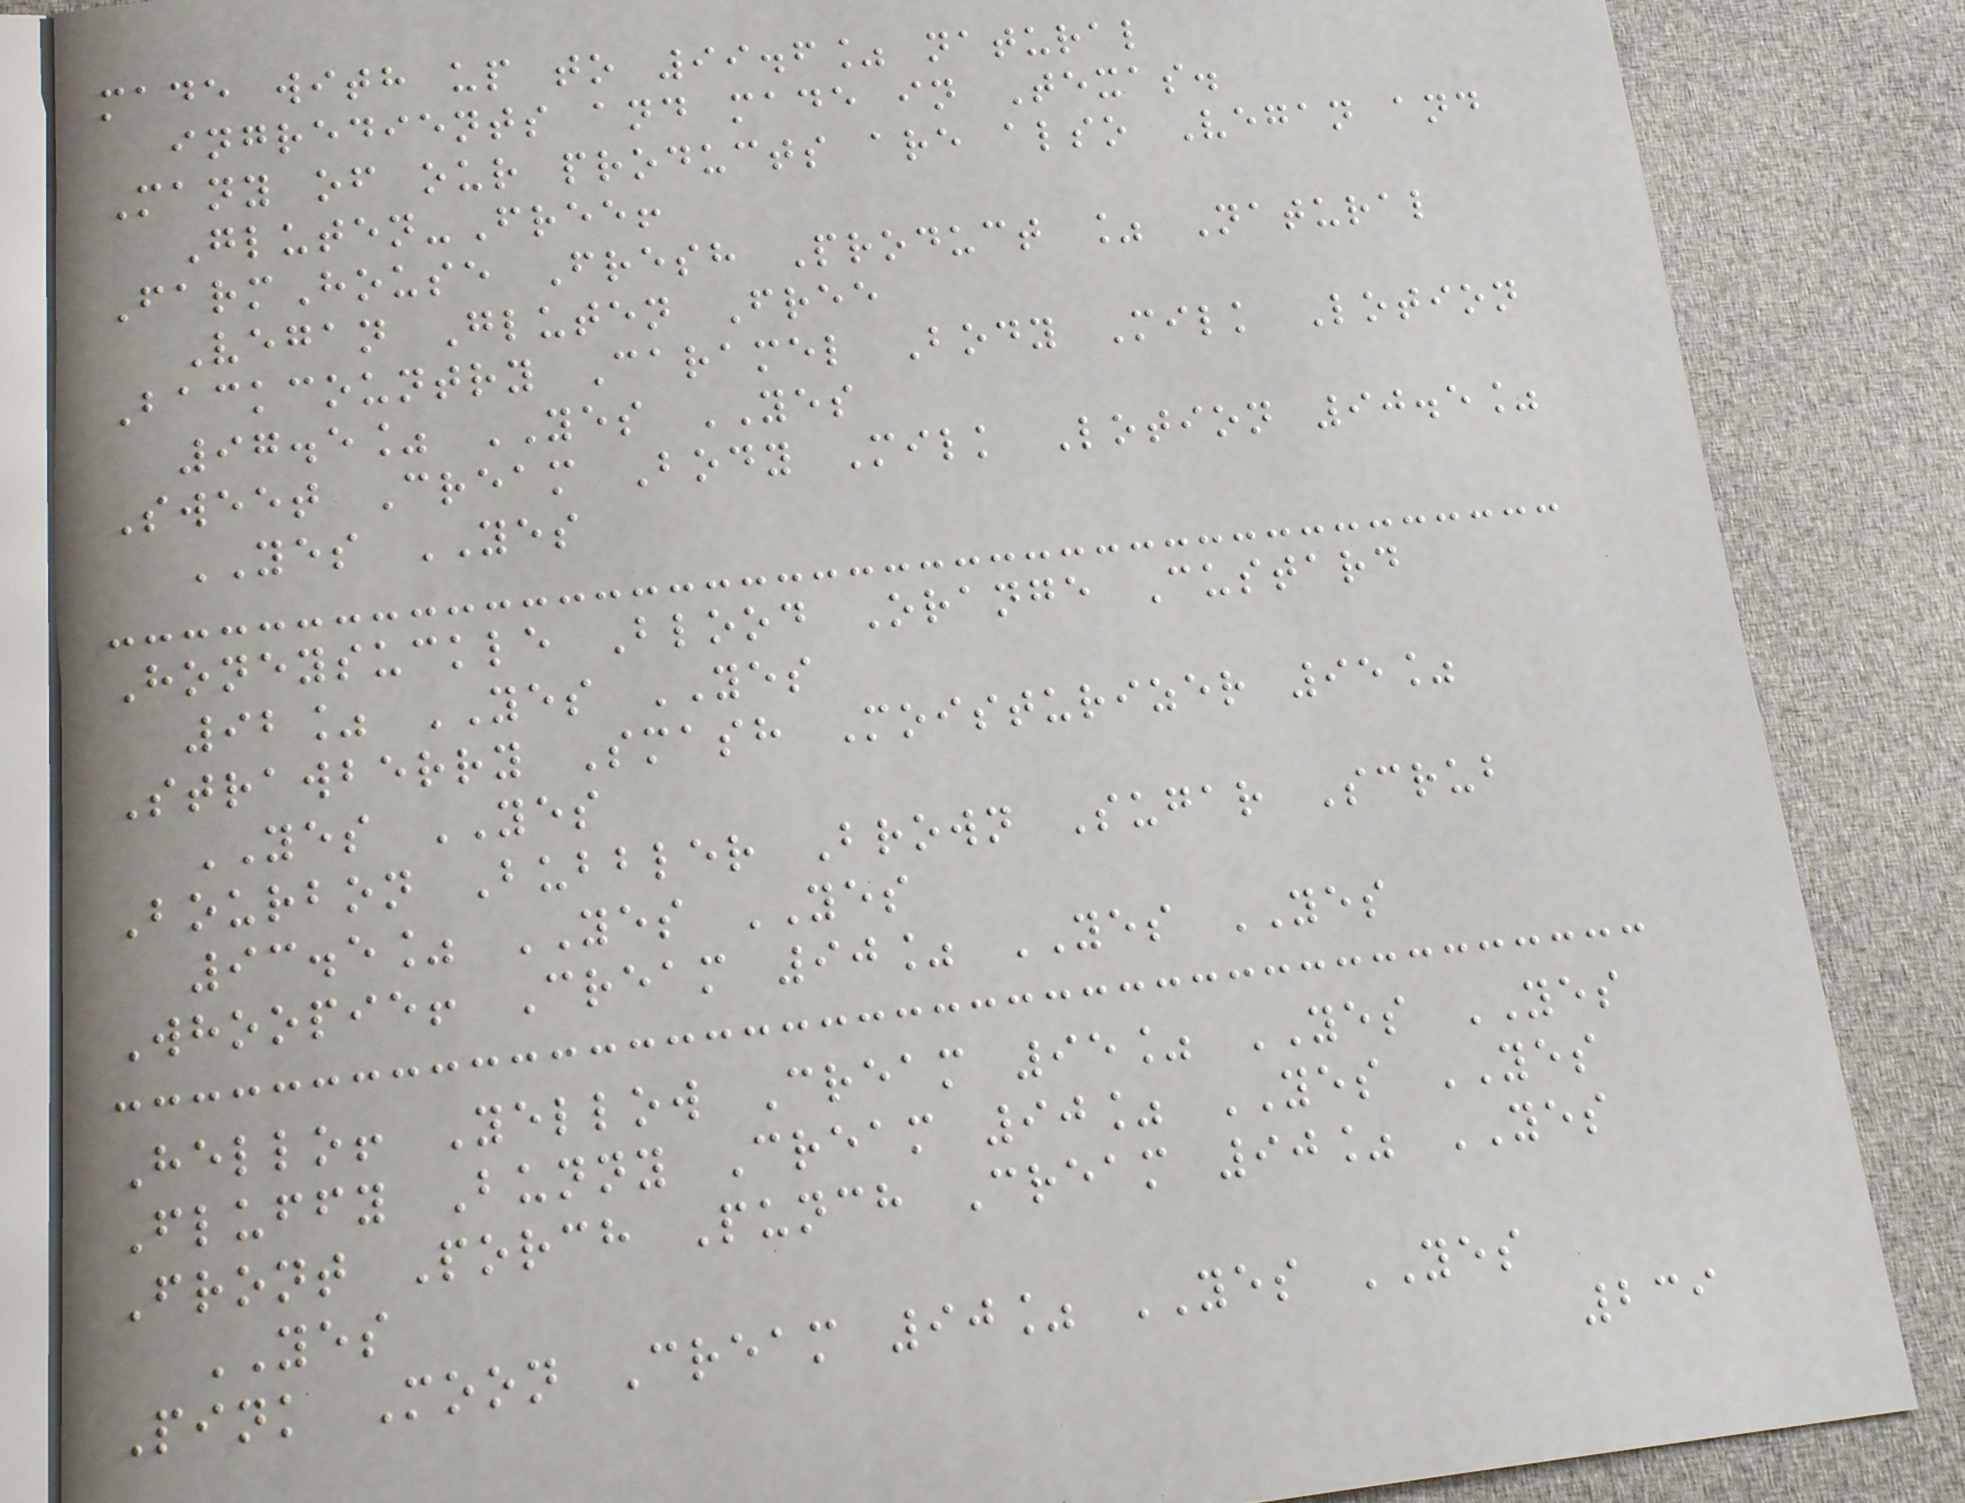made with up to 99.6% natural
ingredients and made in Texas.
Many of our products are also Vegan and
Gluten-Free!
FarmHouse Fresh Product % Natural
Vegan Gluten Free
Backcountry Caramel Body Milk Lotion
97.5% YES YES
Sweet Cream Body Milk Lotion 90.5%
YES YES
Honeysuckle Blood Orange Custard
92% YES YES
Strawberry Smash Moisturizer 95%
YES YES
Bourbon Bubbler Brown Sugar Scrub
93.5% YES YES
Whoopie! Cream 90% YES YES
Hello! Yellow Cream 95% YES YES
Fluffy Bunny Cream 90% YES YES
Front Porch Punch Cream 90% YES
YES
Pink Moon Cream 90% YES YES
239
